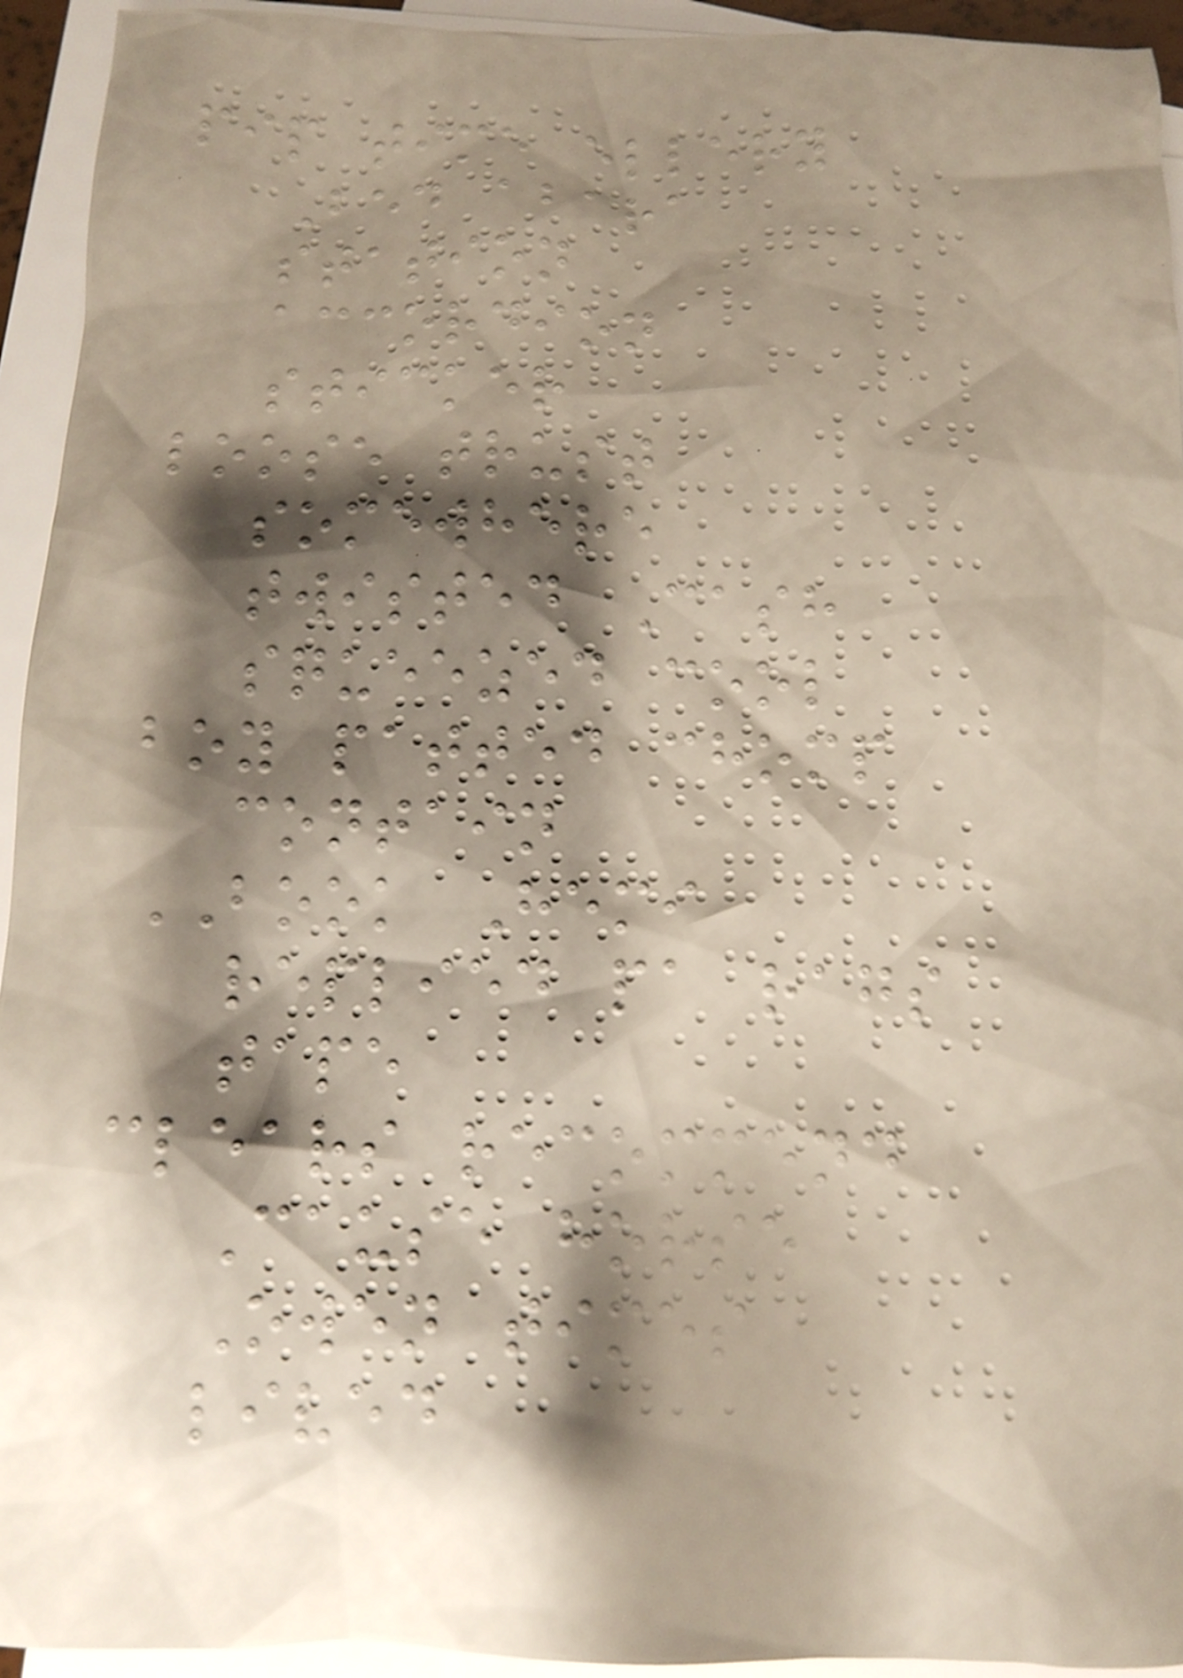pip time ellery
Bed abara
station
accordion
sticker
loose trust
somewhere
twisted Cash
squeezed cool
boy patted chomp
contain
BOOK Hemi
replied pa rags
tape
clears recommend
Cause horse
Owen times
lived
